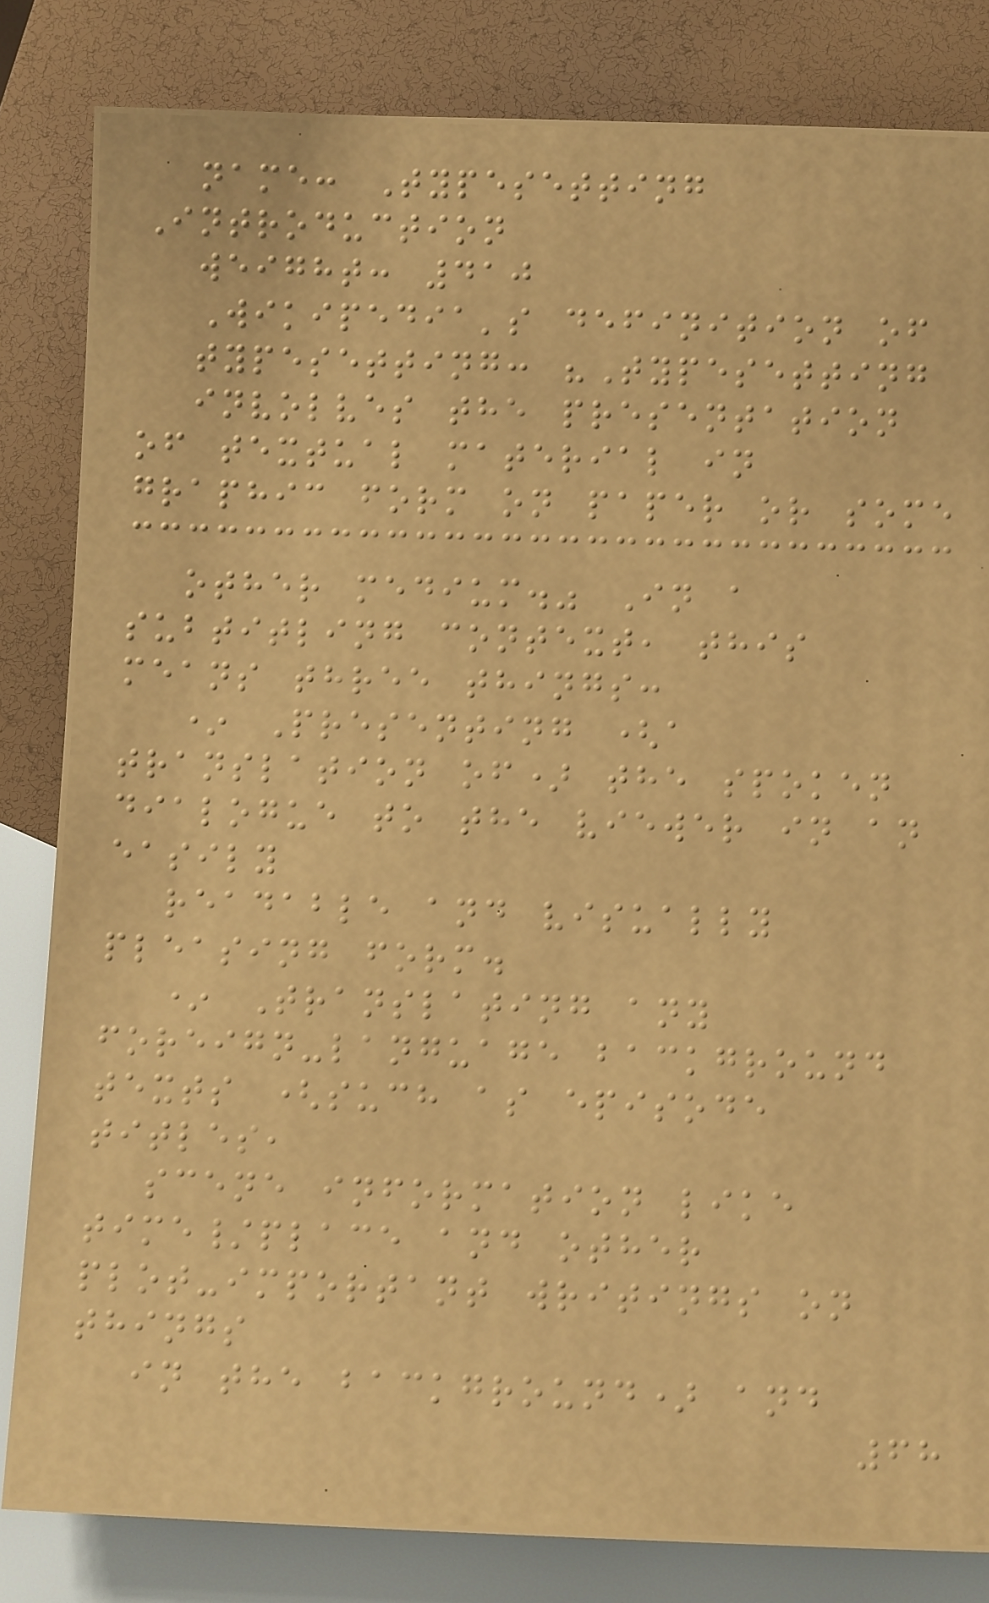name: Typesetting
Introduction
weight: 410
Wikipedia's definition of
typesetting: "Typesetting
involves the presentation
of textual material in
graphic form on paper or some
other medium." In a
subtitling context, this
means three things:
* Presenting (a
translation of) the spoken
dialogue to the viewer in an
easily
readable and visually
pleasing form.
* Translating any
foreign-language background
texts (such as episode
titles,
scene information like
time/place and other
plot-important writings on
things
in the background) and
68
